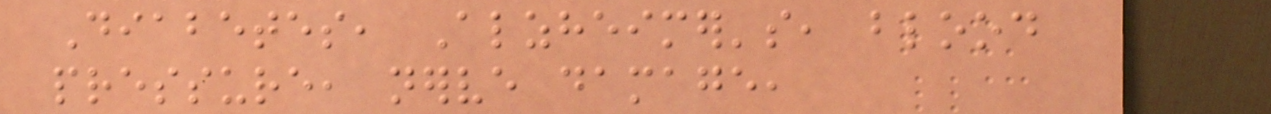Diabetes, Alzheimer's, blood
pressure, nerve damage,
